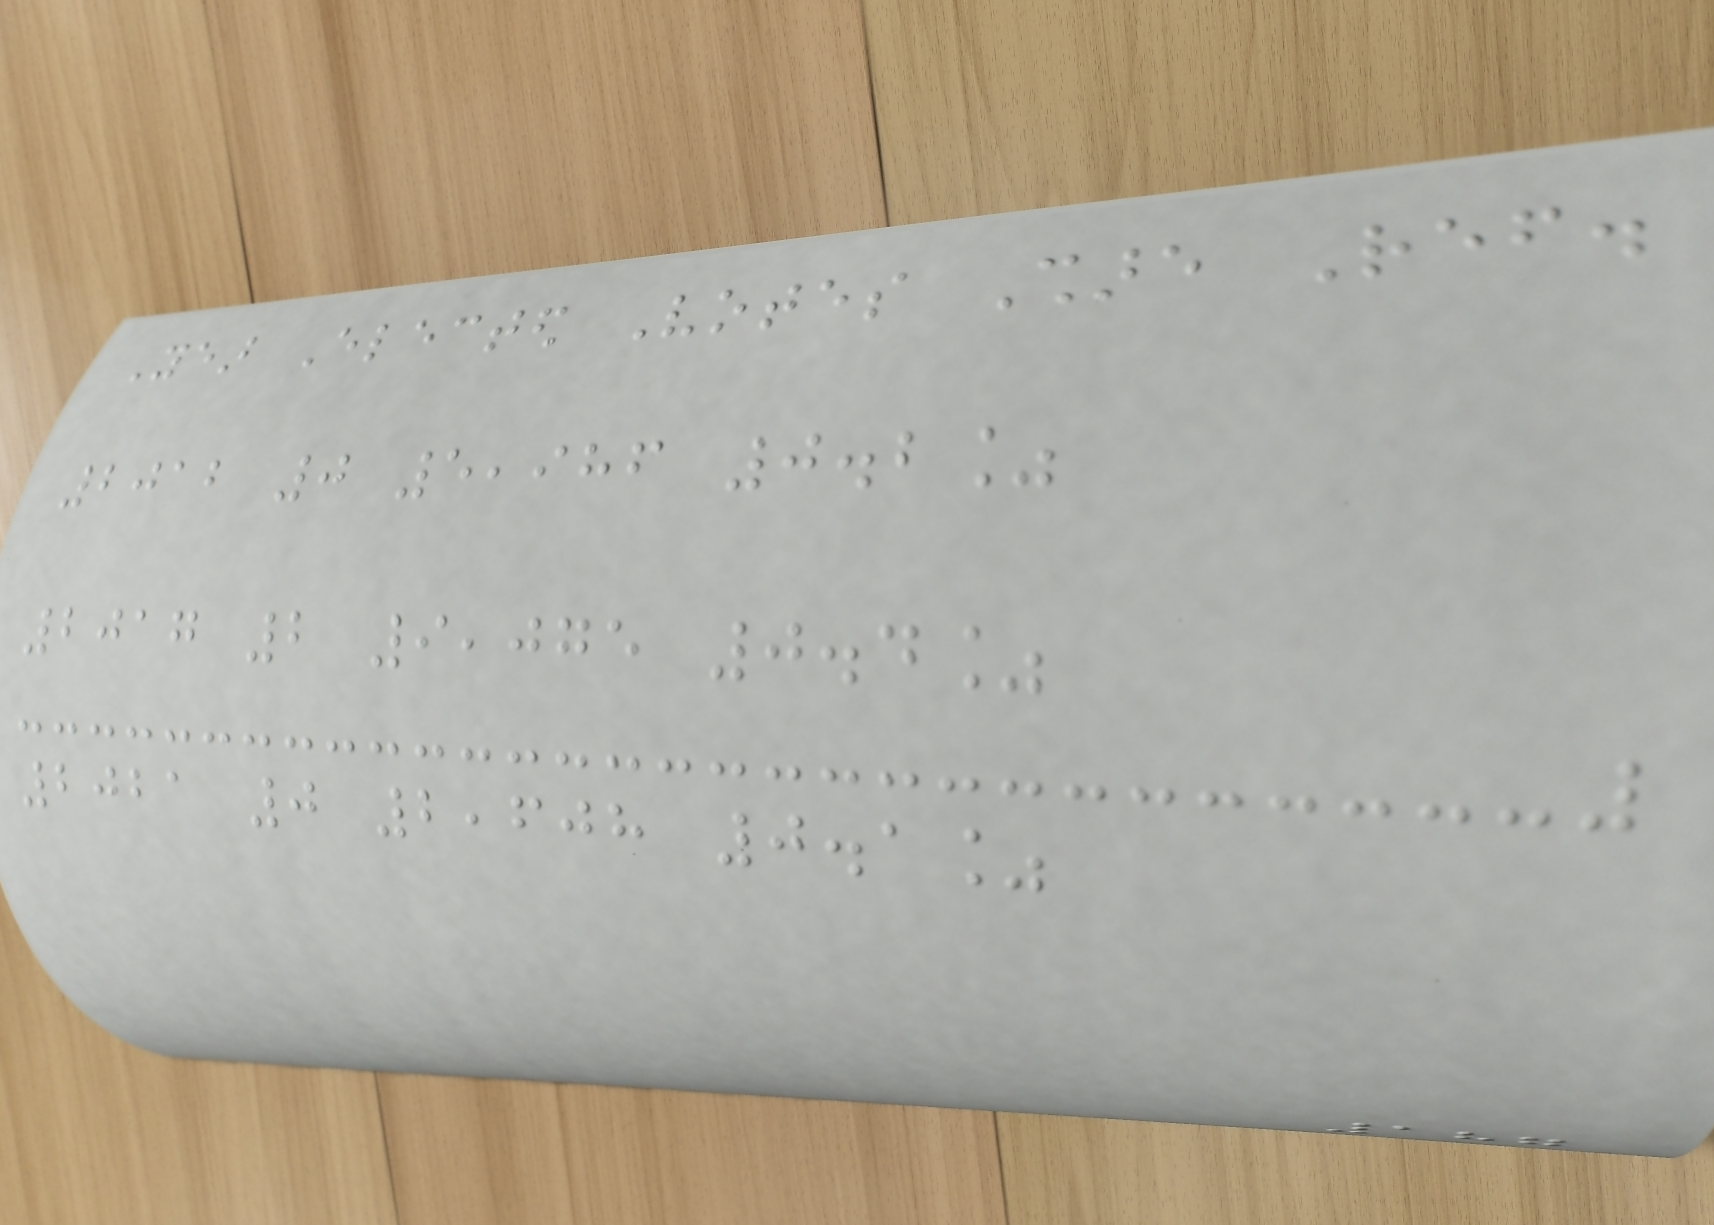Year Elected Votes Share Ref.
2012 0 5,986 0.2%
2017 2 9,075 0.4%
2021 0 2,608 0.1%
187
